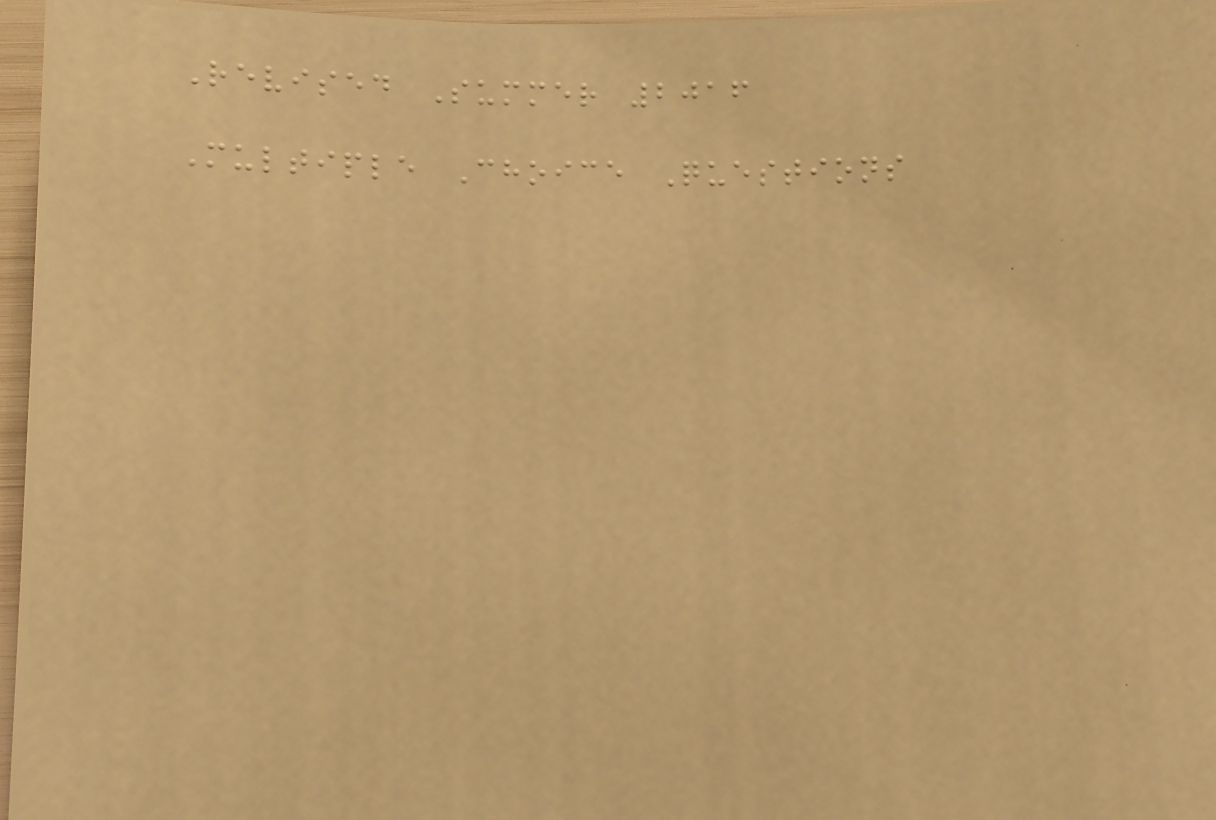Revised Summer 2016
Multiple Choice Questions
